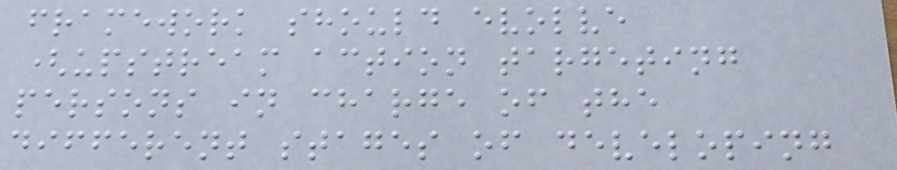framework should evolve
(upstream action targeting
persons in charge of the
different stages of developing
